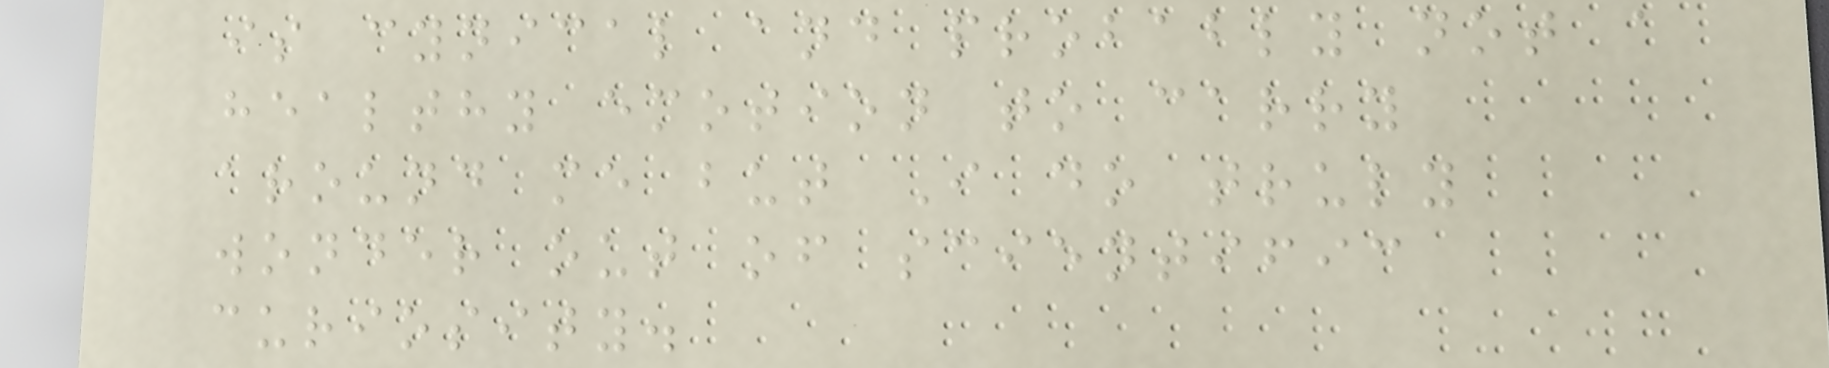is cynical and probably not a
healthy emotion to carry
around me but I do truly
wonder out of scientific
curiosity.
